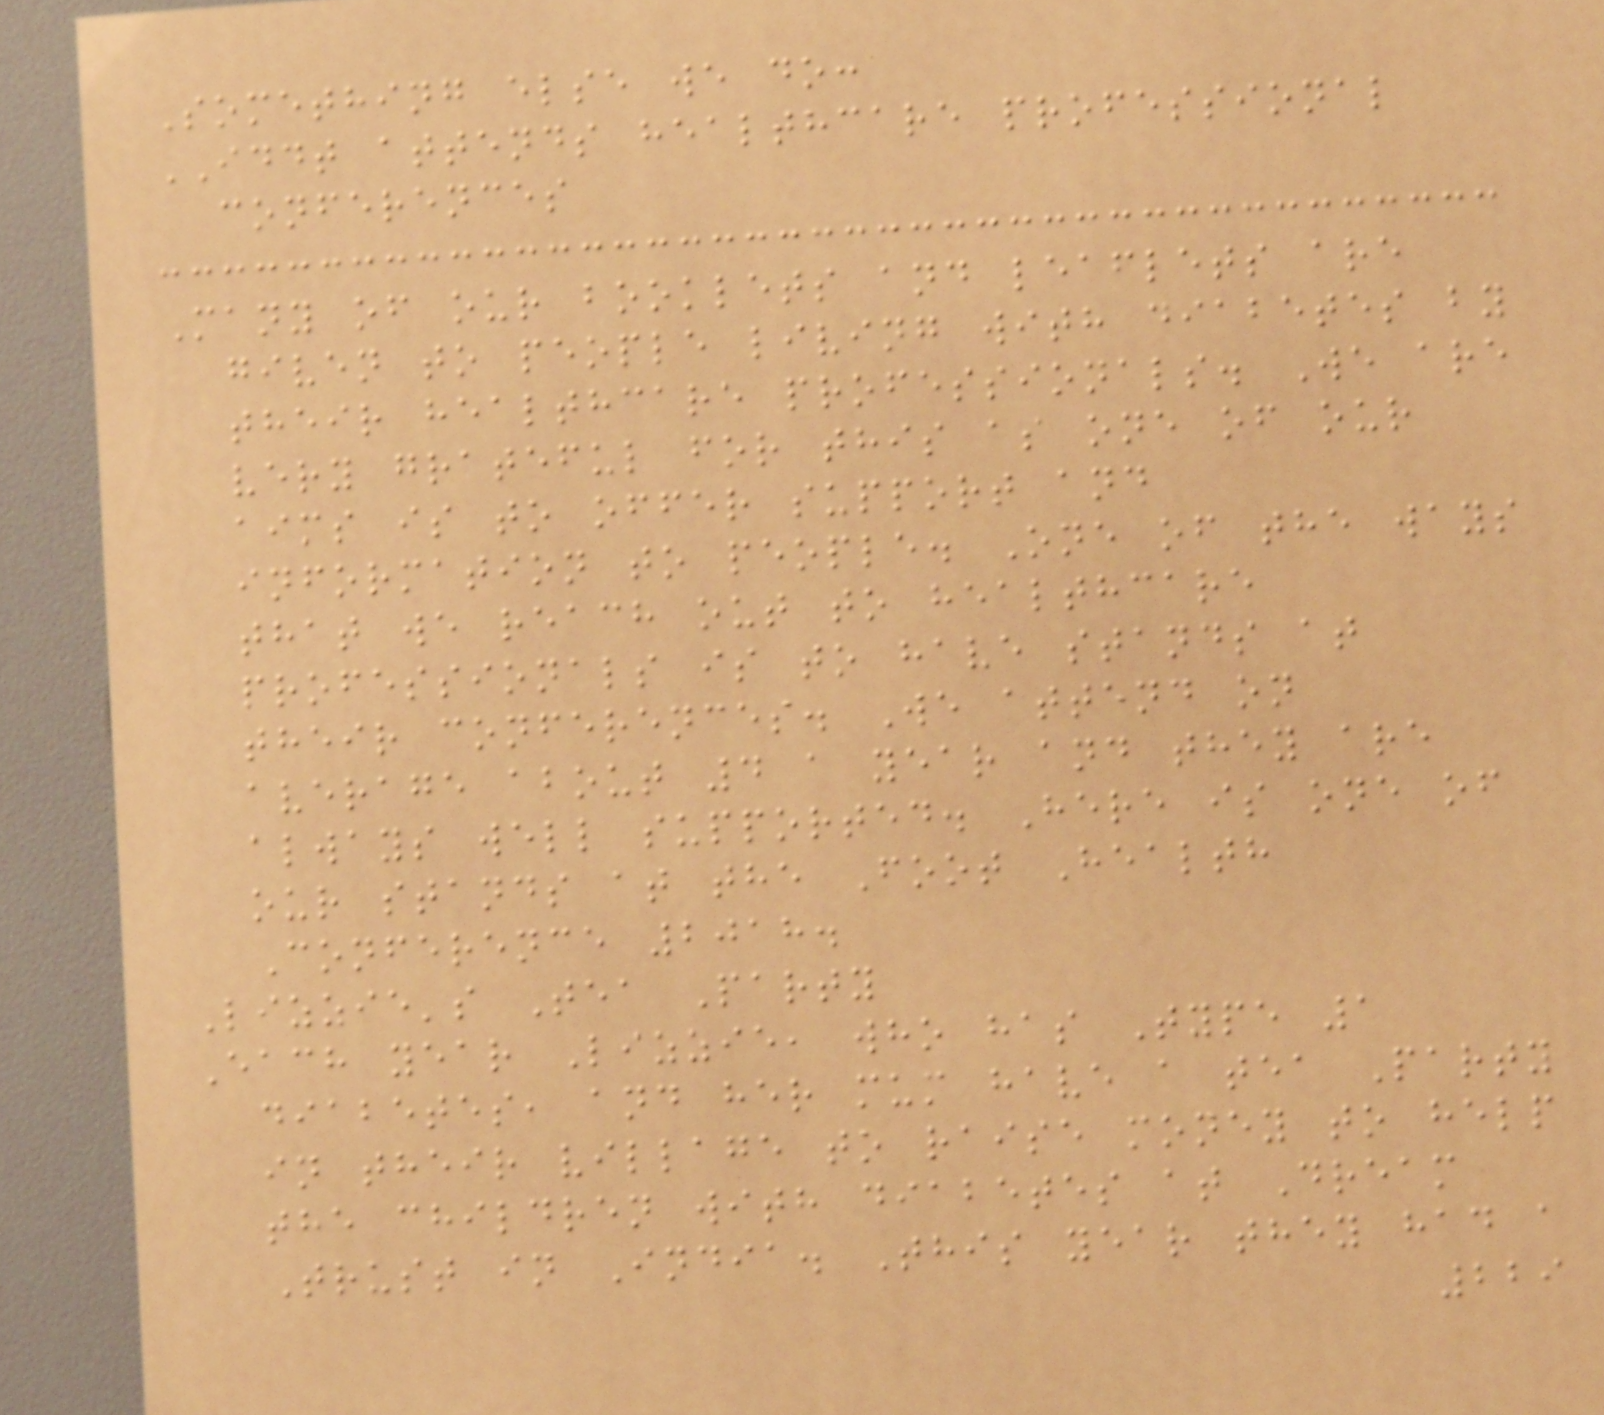Something else we do:
IDDT attends healthcare professional
conferences
Many of our booklets and leaflets are
given to people living with diabetes by
their healthcare professionals. We are
very grateful for this as one of our
aims is to offer support and
information to people. One of the ways
that we reach out to healthcare
professionals is to have stands at
their conferences. We attend on
average about 4 a year and they are
always well supported. Here is one of
our stands at the Foot Health
Conference 2018.
Lizzie's Tea Party
Each year Lizzie, who has Type 1
diabetes, and her mum have a tea Party
in their village to raise money to help
the children with diabetes at Dream
Trust in India. This year they had a
229
